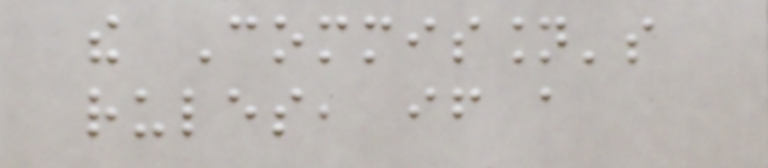the Commission's
rules, if a
